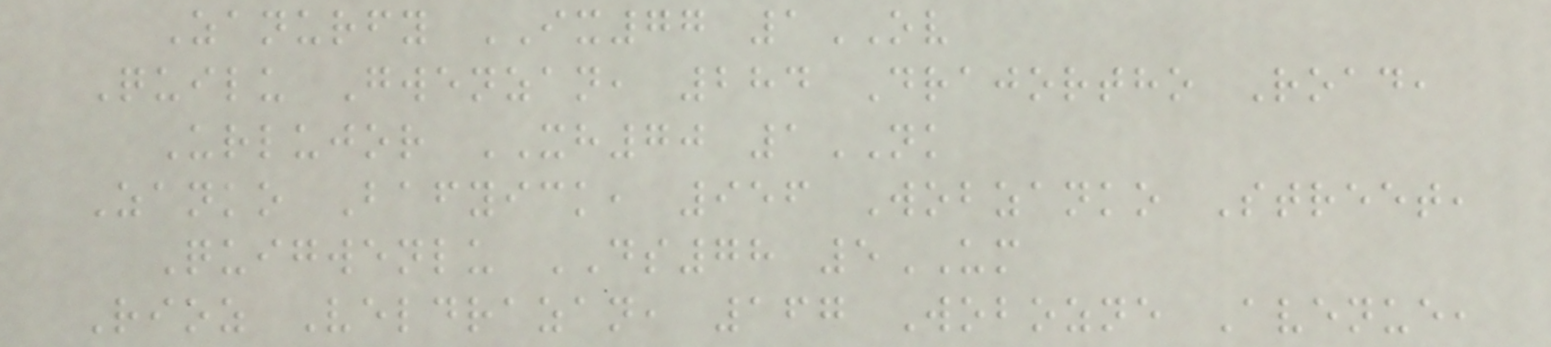Zanurfy IX77 1OV
Quilu Gwenzan, 284 Drajortho Road,
Urlujor XH70 1NK
Zanko Bafyick, 956 Wobzanko Street,
Quigwenlu DS78 5UM
Rioz Veldrazan, 167 Wobozne Avenue,
